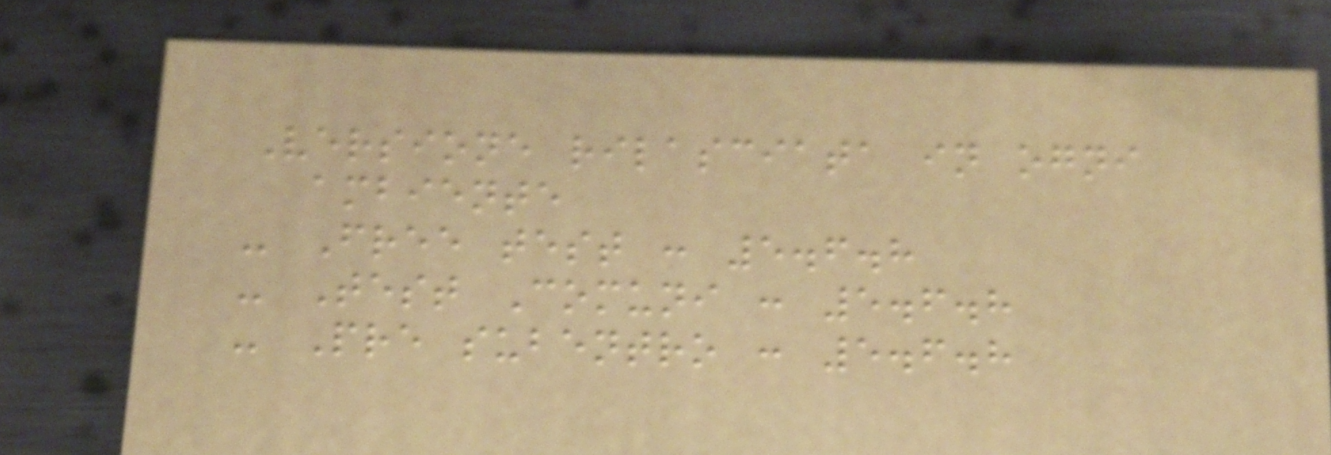Versione rilasciata in ogni
ambiente
- Free test : 5.6.8
- Test Comuni : 5.6.8
- Pre subentro : 5.6.8
